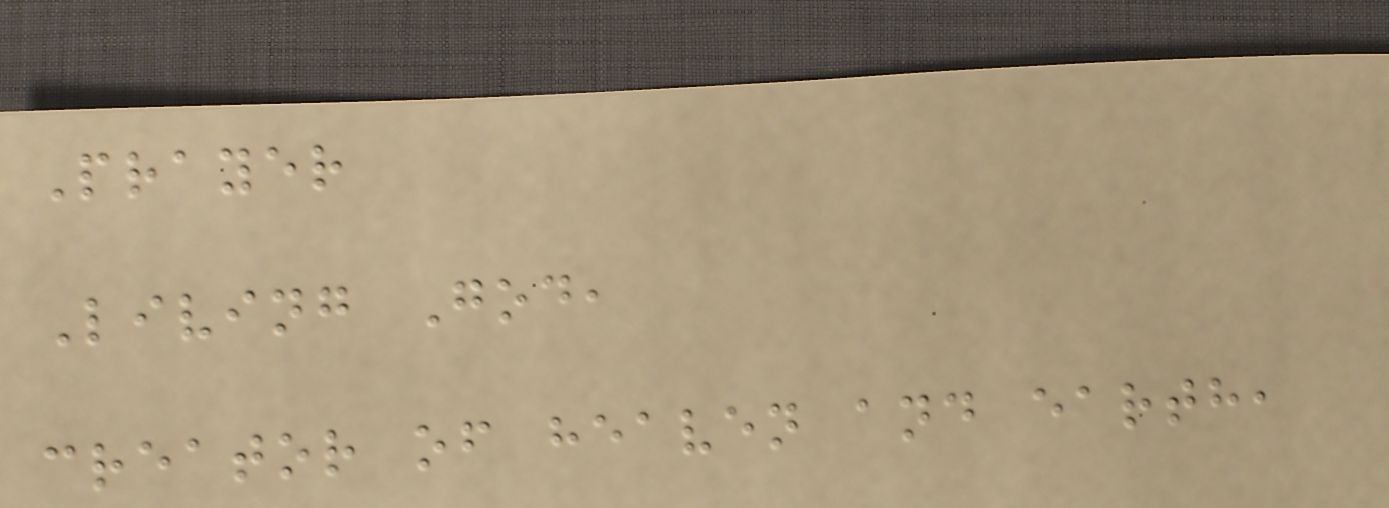Prayer
Living God,
creator of heaven and earth,
